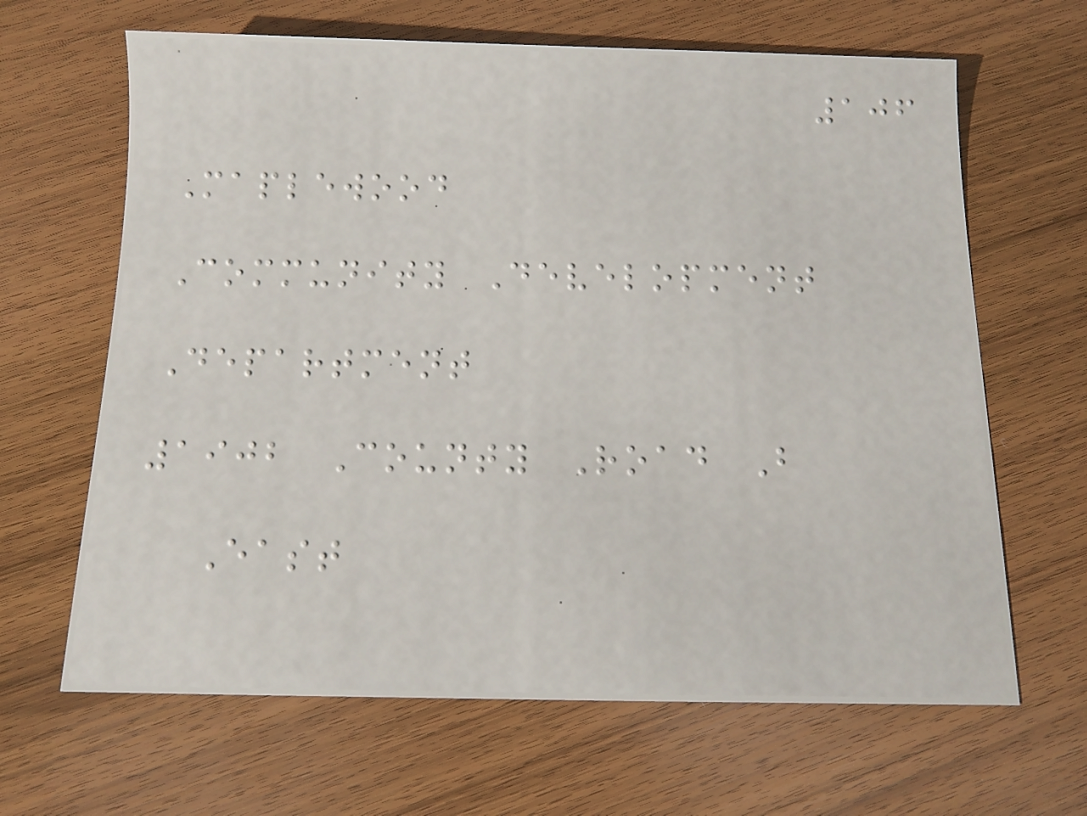106
Maplewood
Community Development
Department
1902 County Road B
East
